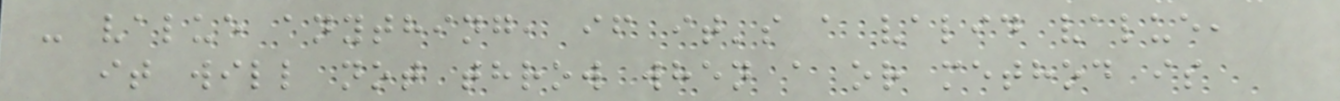- value anything, if it's a valid value,
it will not throw when a or method is
